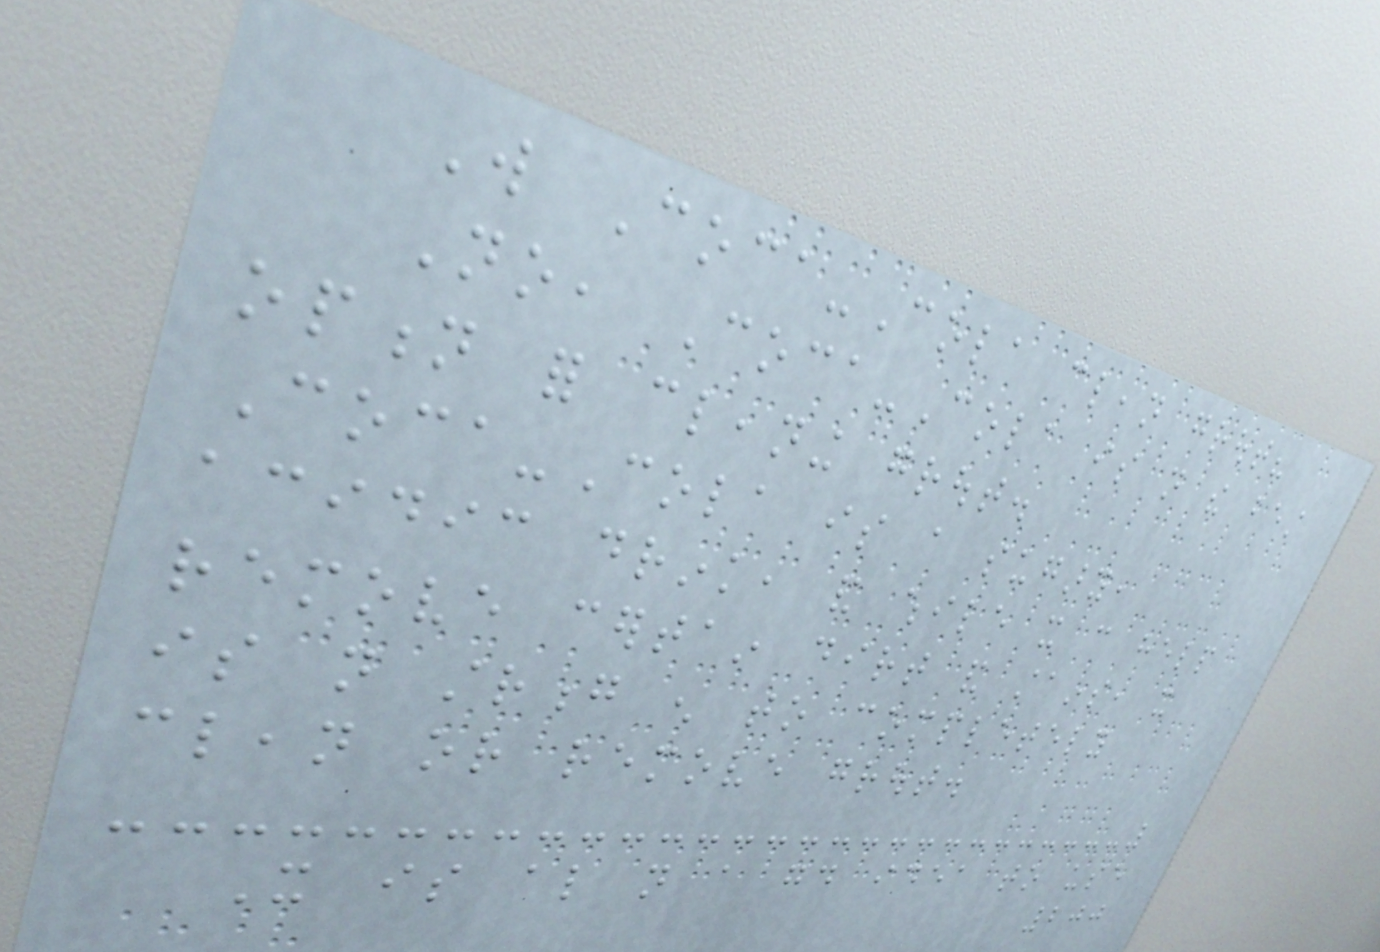Will Coca-Cola clean grout?
No, Coca-Cola is not the best
option for cleaning grout.
Coca-Cola is a sugary,
acidic drink, and while it can help
remove certain dirt and stains, it
is not strong enough to completely
clean or remove grout.
It is also not a good idea to use
200
